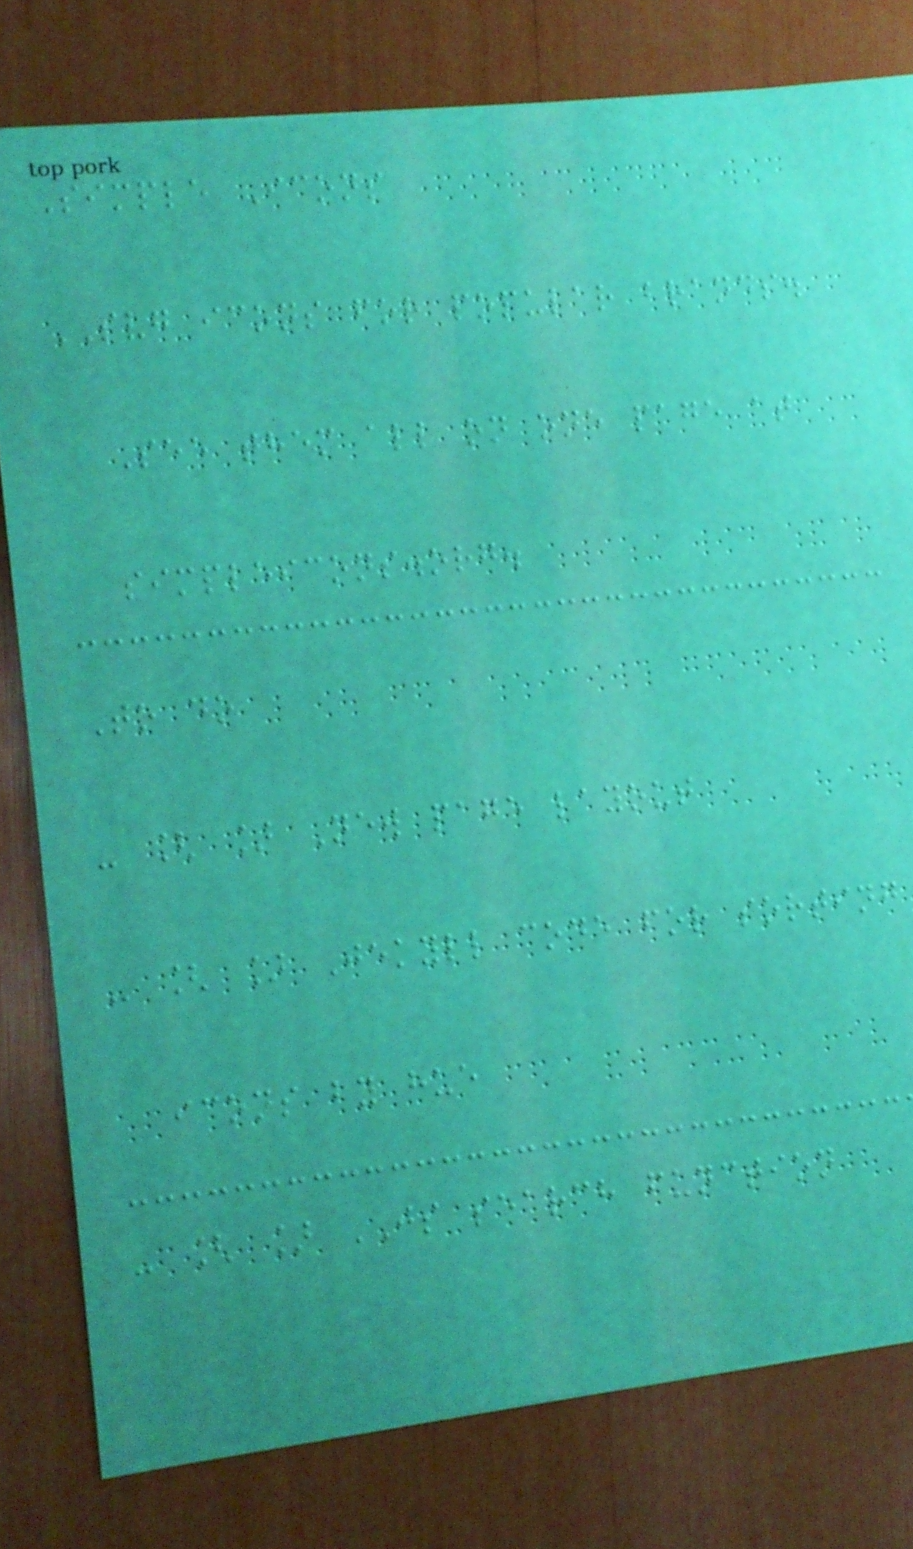Simple Icons
SVG icons for popular brands.
See them all on one page at
simpleicons.org.
To do
- [ ] New page layout
- [ ] Jekyll code for sorting
icons by hue
- [ ] JS search function
